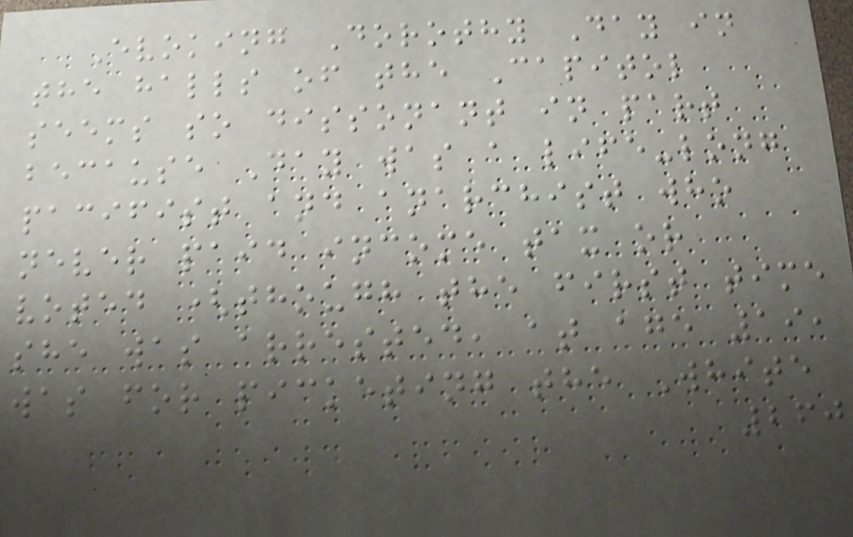Evoking Dorothy Day in
the halls of the Capitol
seems so dissonant in part
because Day was a life-long
pacifist and anarchist who
never paid income tax or
voted (though the first time
she was arrested, at age 19,
was for picketing the White
260
